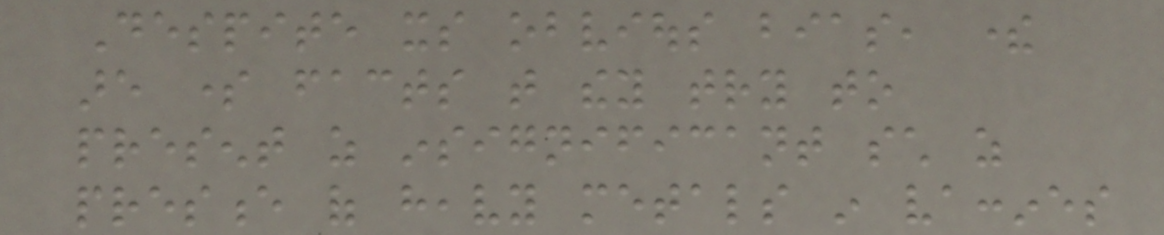Despite its obvious bias, there
are some facts that they try to
present as insignificant such as
presence of heavy metals in vaccines
